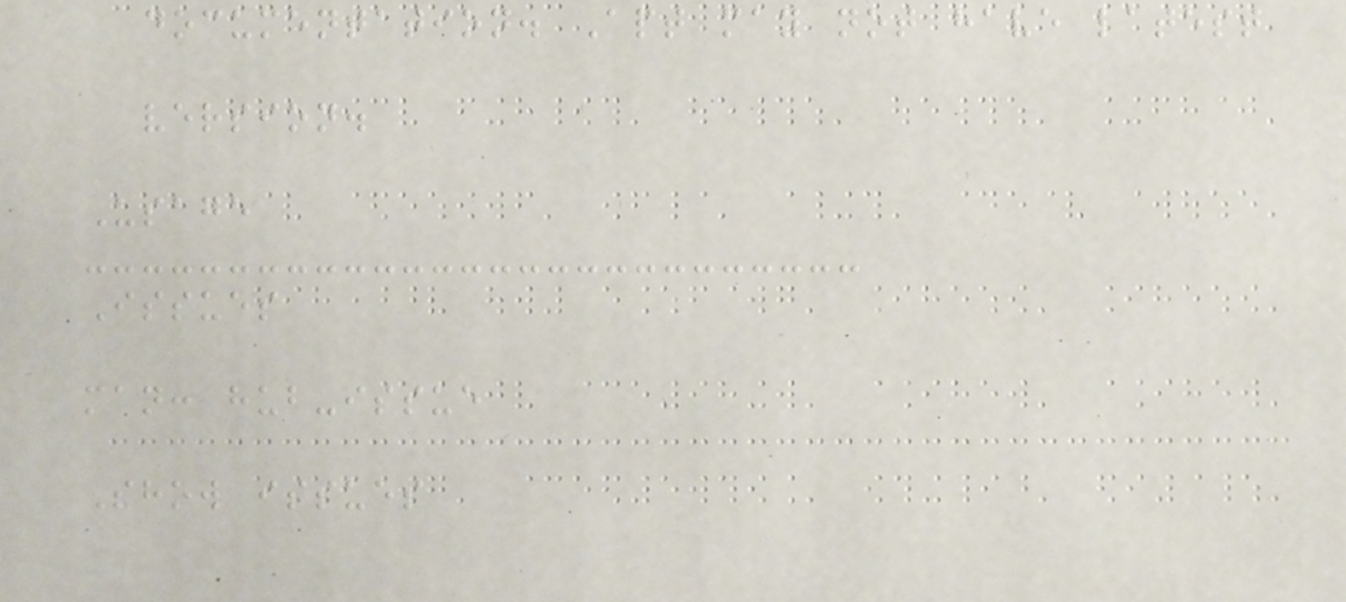documentation. Apt may not have latest
version.
Usage
Issues
man: hub-issue
Show issues
